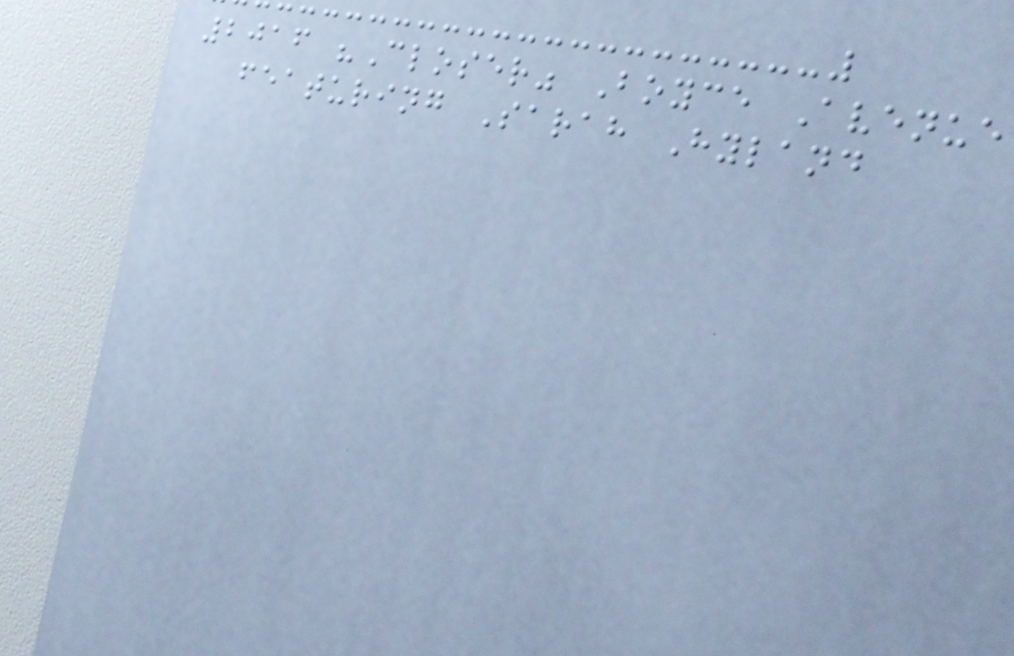2016 "Closer" Boyce Avenue
featuring Sarah Hyland
